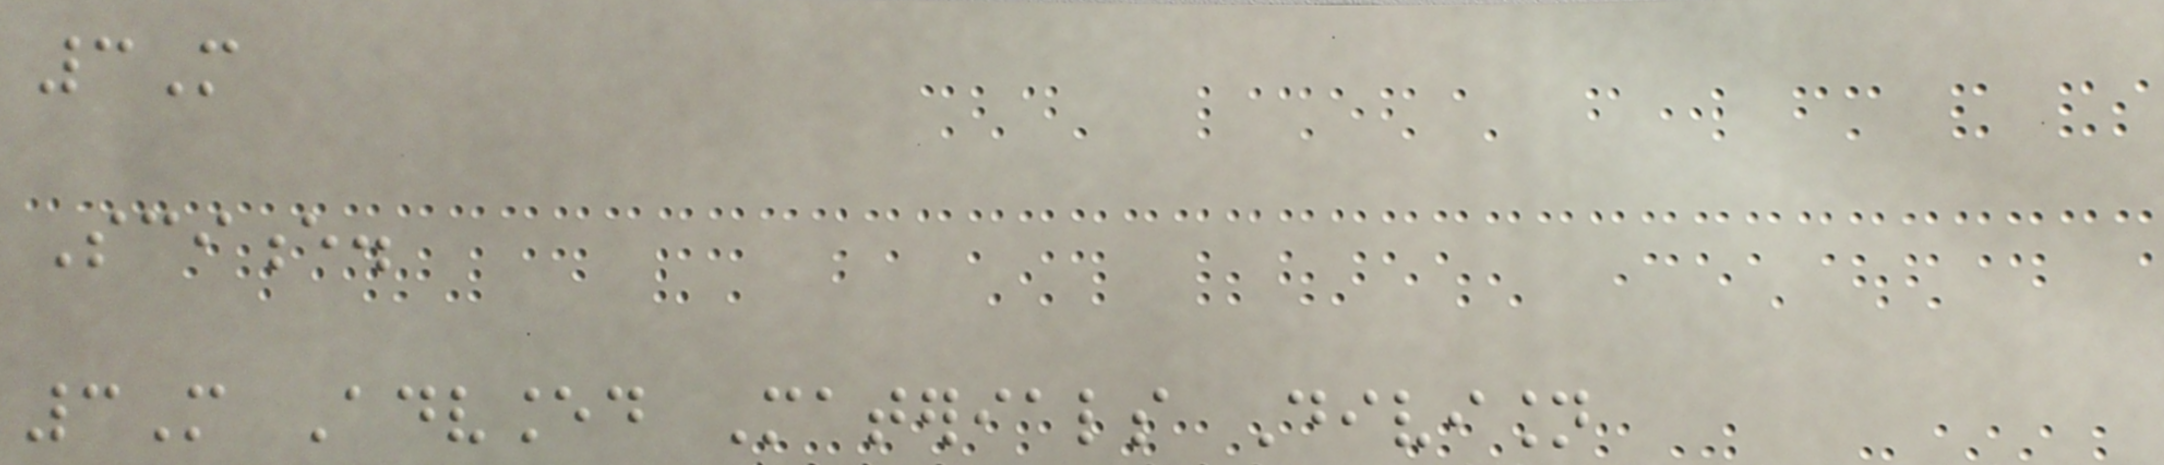3M
Science.
3M Advanced Materials Division
